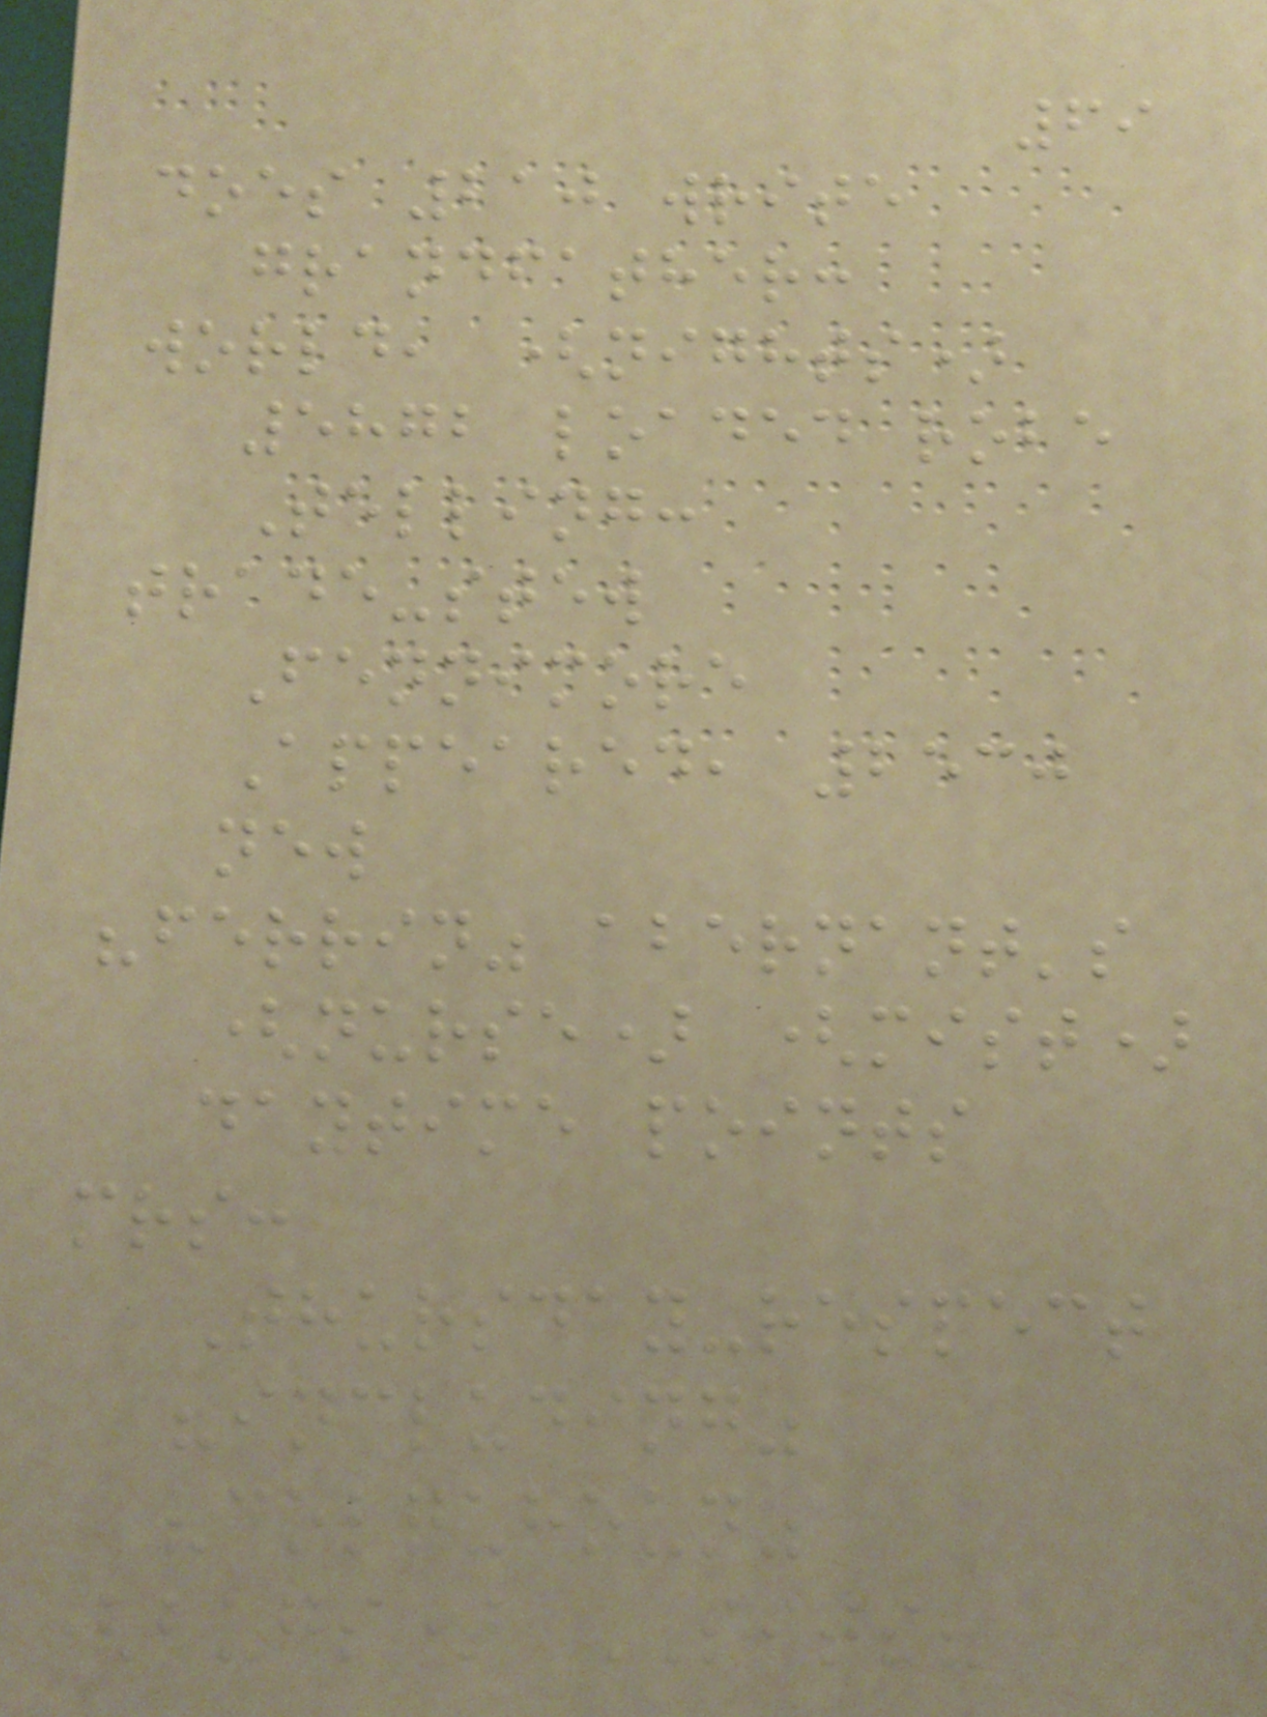69
does 210 write
grandfather:
world, (nights)
5872 loaded robe
Telling:
trade-stew
Fennimore
Appeared, 2530
new
"ferrin" abernant's
(nurse) (mist)
daytime points
mrs:
Thursday-respect
"including"
"colquhoun"
(bugs) SITS?
